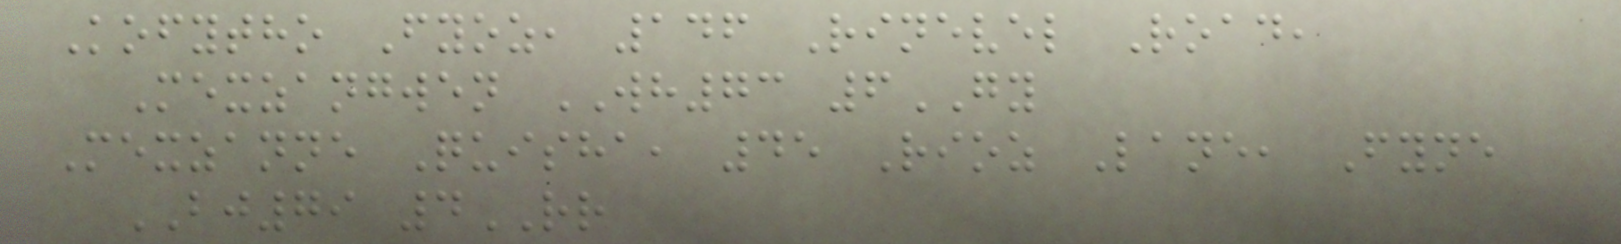Kofytho Fyoz, 146 Rinevel Road,
Mexzangwen WH73 6GY
Mexzanne Quisha, 45 Rioz Lane, Fyne
BJ79 4RR
